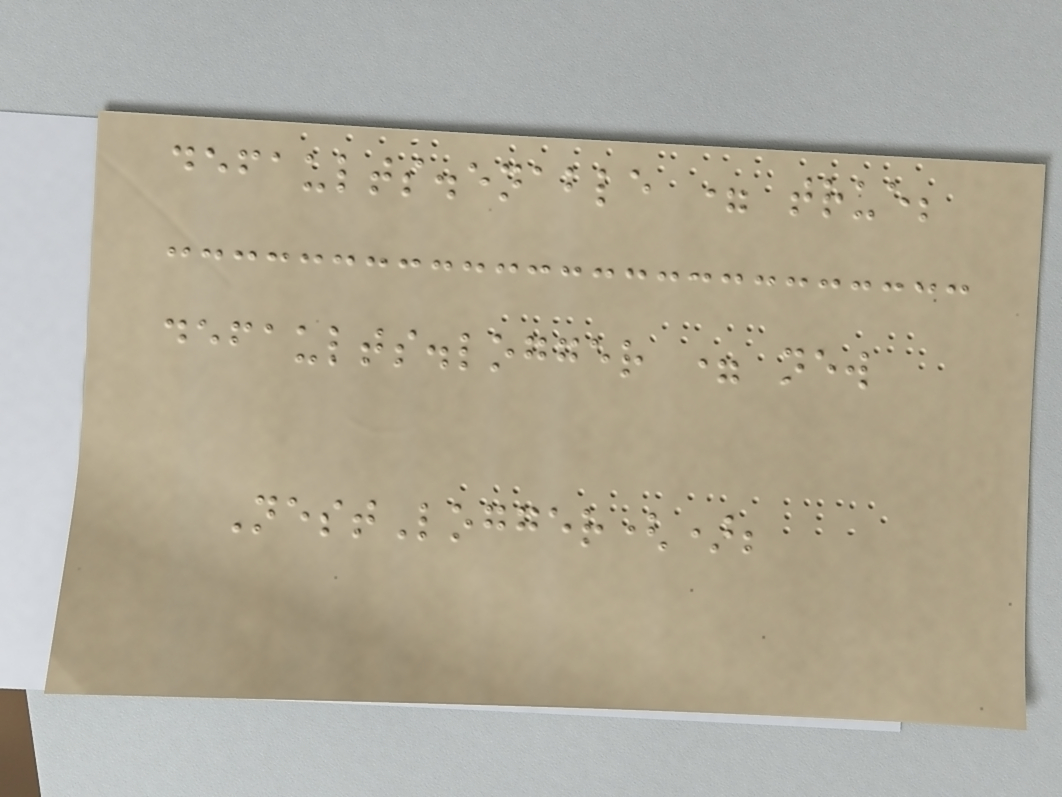defaults.enable = true;
defaults.logger = new
NestLogger();
